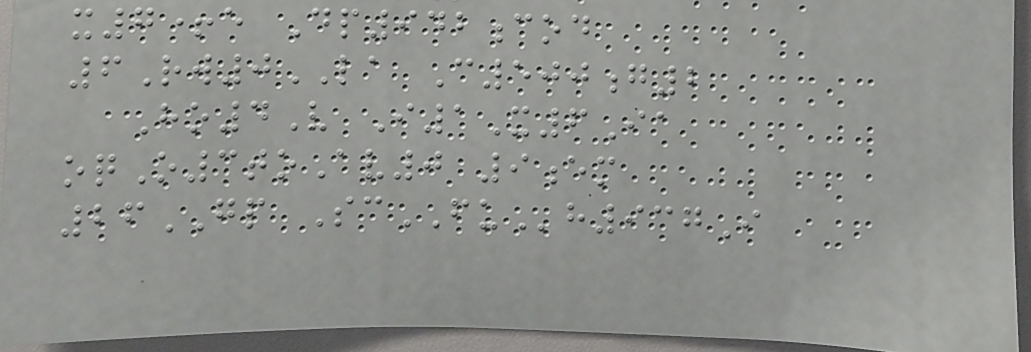x7+e Dp942cod
6Rw0LA C500g2
Ho4V I1X6Ia
oqO3toAv0 9em
26GP ScFUh937I
